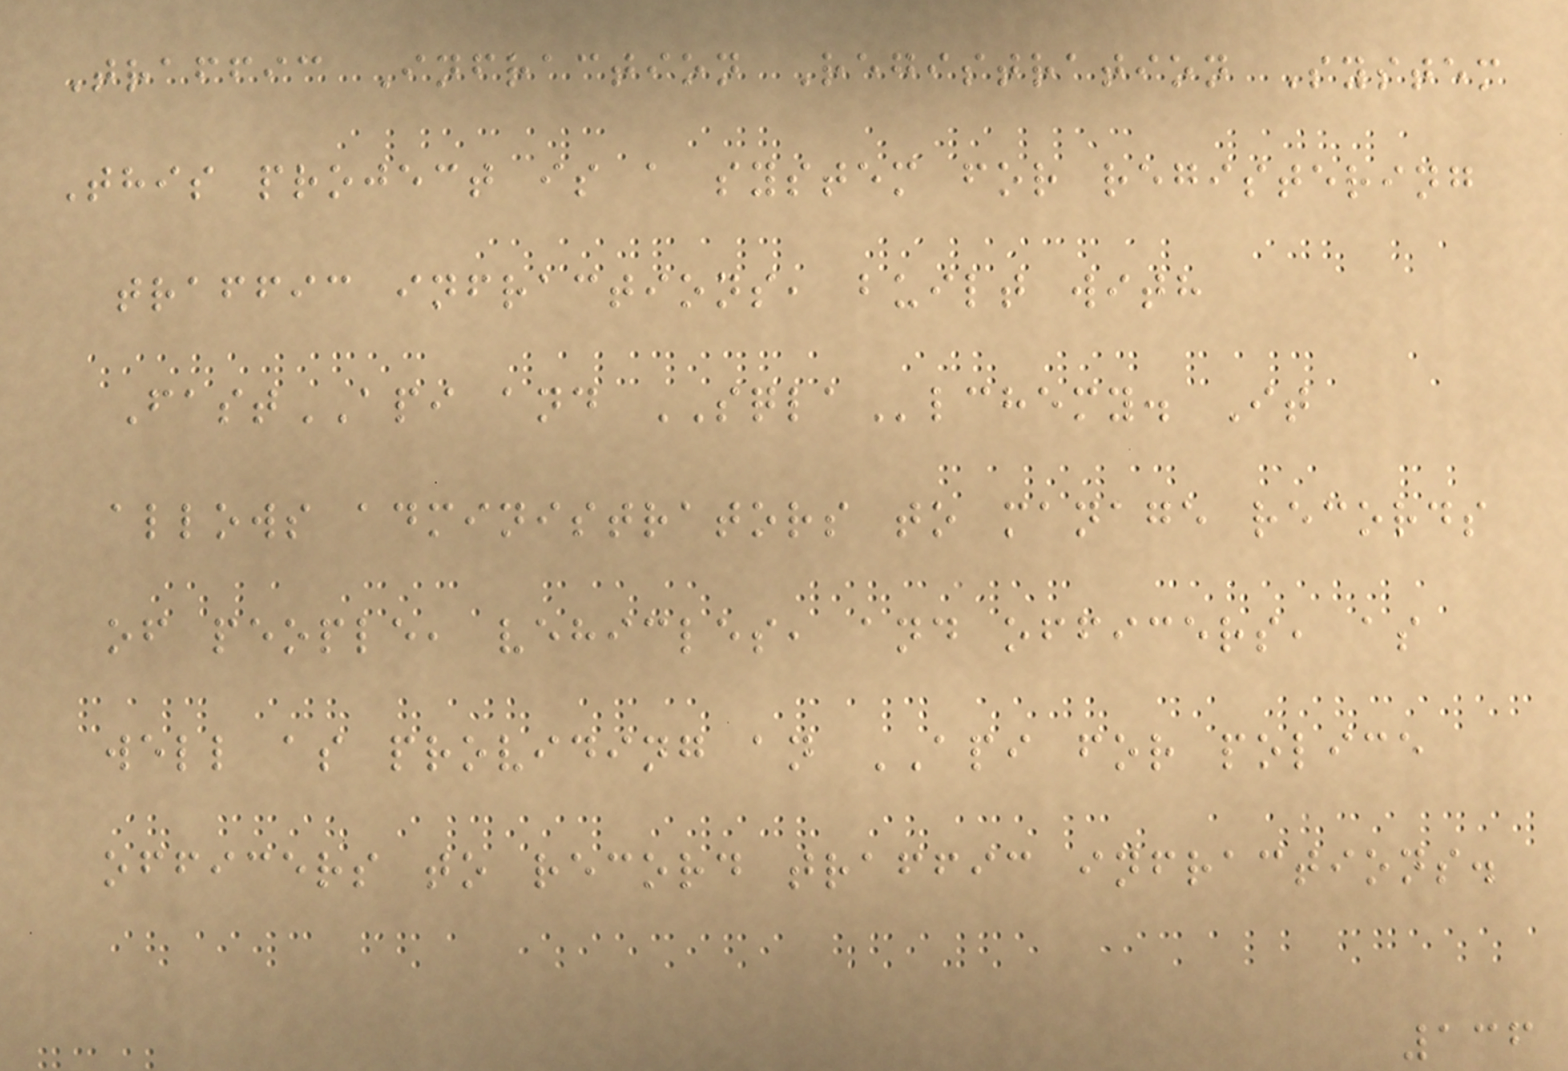Traffic Infraction Registration System
This project is a system for registering
traffic infractions, built with
FastAPI and SQLAlchemy. It
allows administrators to manage records
of people, vehicles, and officers, as
well as providing an API for police
officers to record traffic infractions.
136
